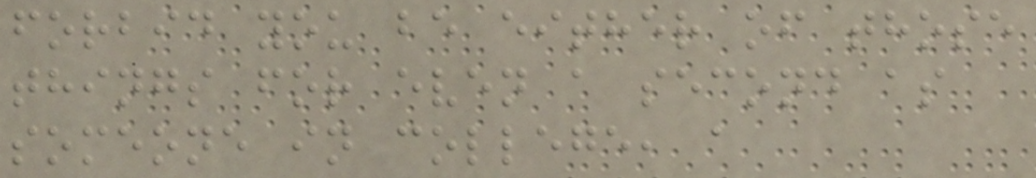forbid you be either of those
things for even a second as
someone in college, a
